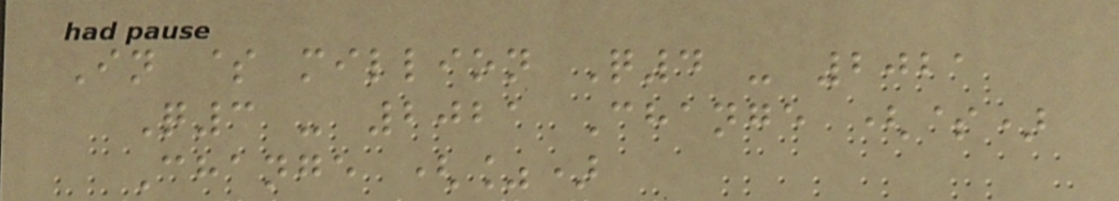In $ million Q4 - 2021
Q3 - 2021 Change ($)
Change (%)
